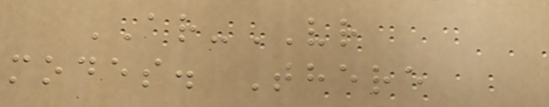AR-VR
modes. There
